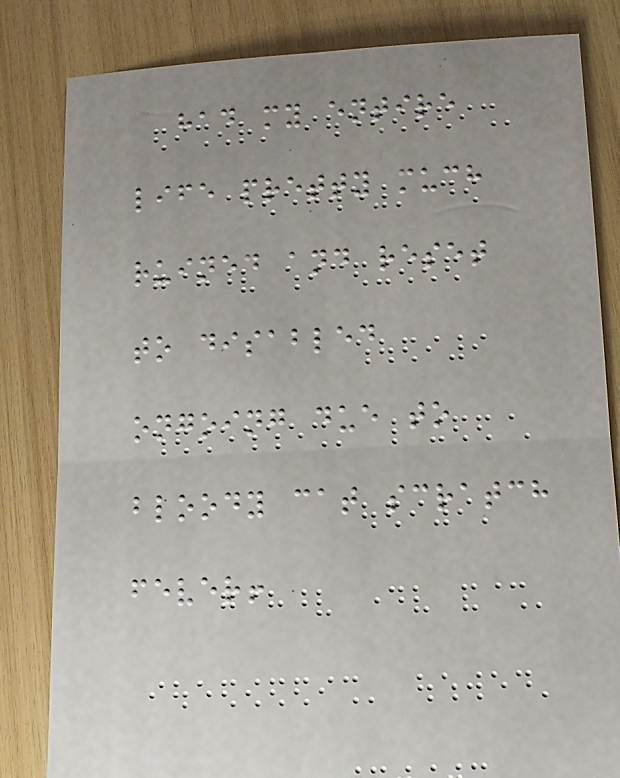had my entire
life pretty much
ruined and reset
to disabled
ongoing due to
bloody cat scratch
fever!
